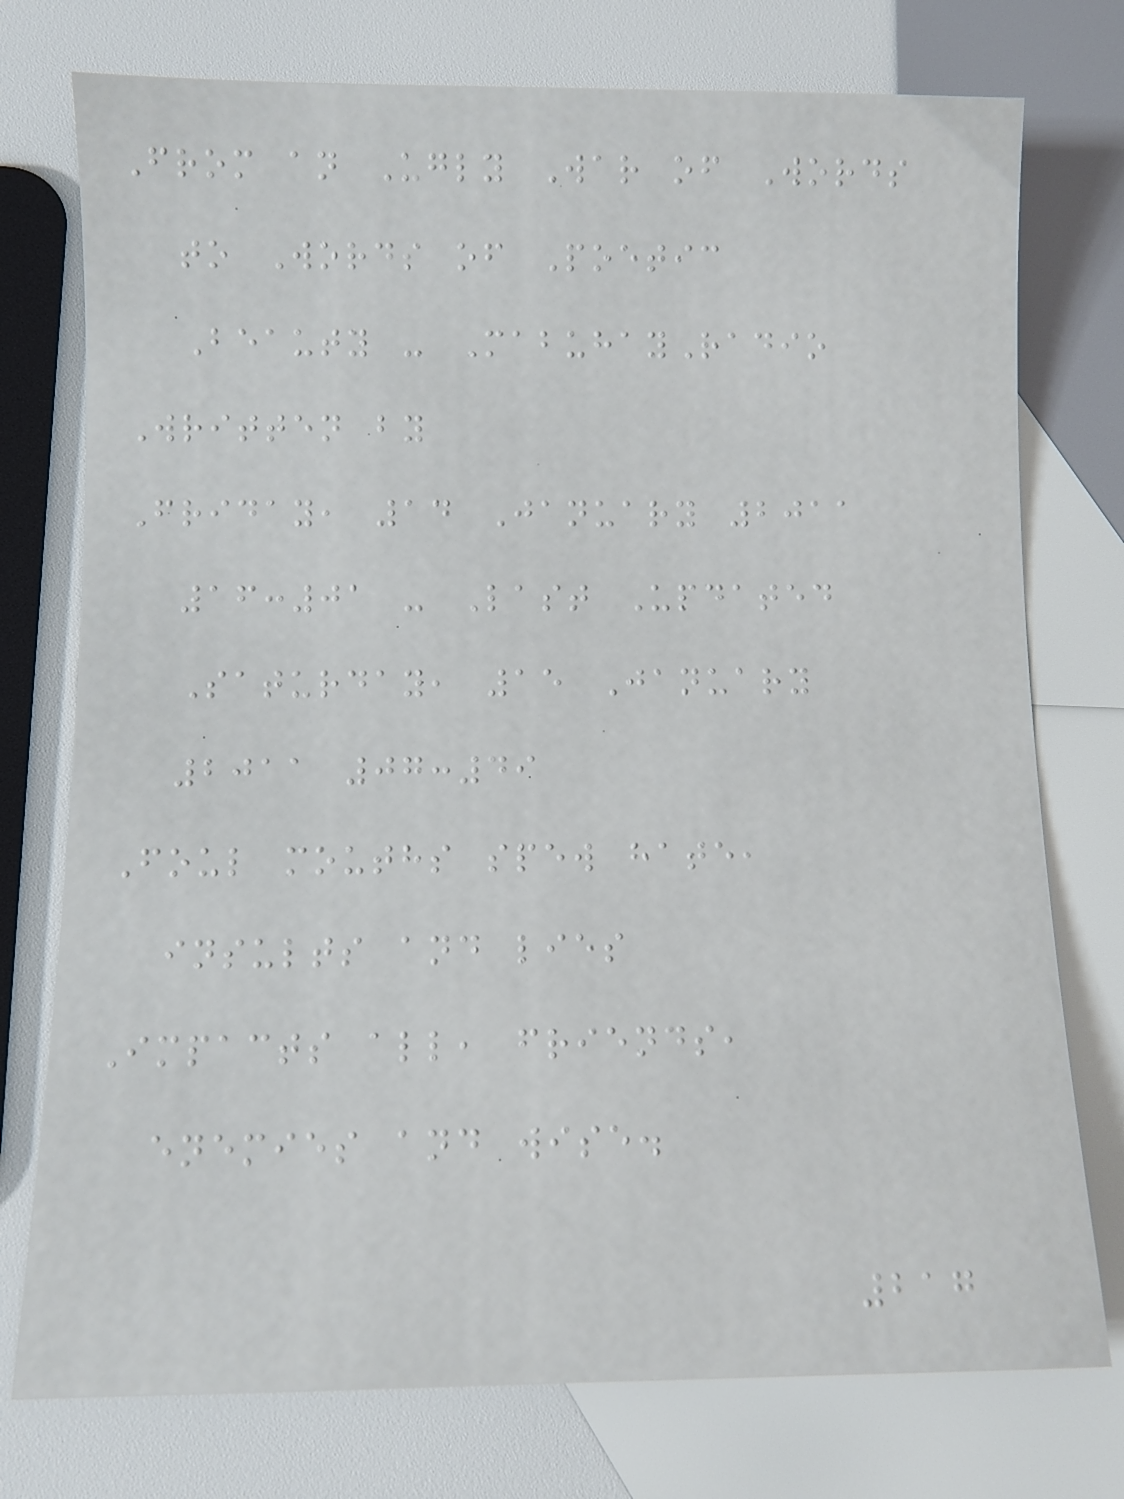From an Ugly War of Words
to Words of Poetic
Beauty - MabuhayRadio
Written by
Friday, 14 January 2011
16:01 - Last Updated
Saturday, 15 January
2011 07:49
Foul mouths spew hate,
insults and lies
Impacts all, friends,
enemies and wise.
217
